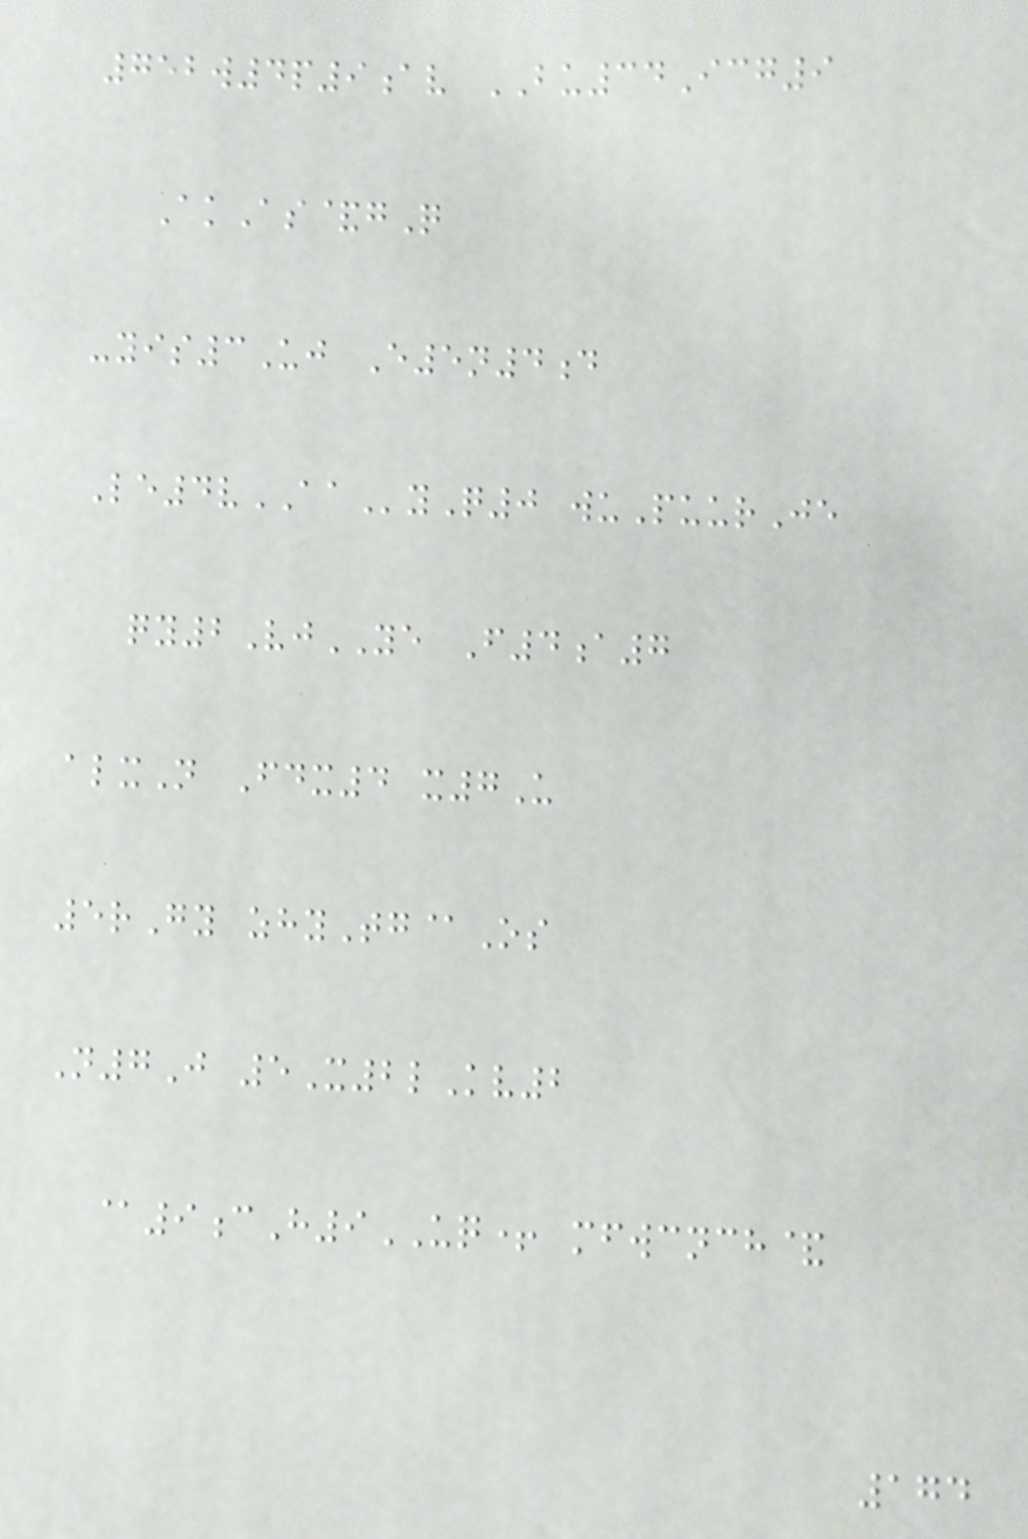752w4p9av BU34Icg9
AkAs&gQ
-yis3Uj E5n4d
Le4vAAyQ0 wuPuurJe
qy2VjYE F4a7
alxN Fdx4 x7U
5rGy zhyTg@Os
N7J 5X2lKv2
@9cH9UQ+ mfwcnch&
174
